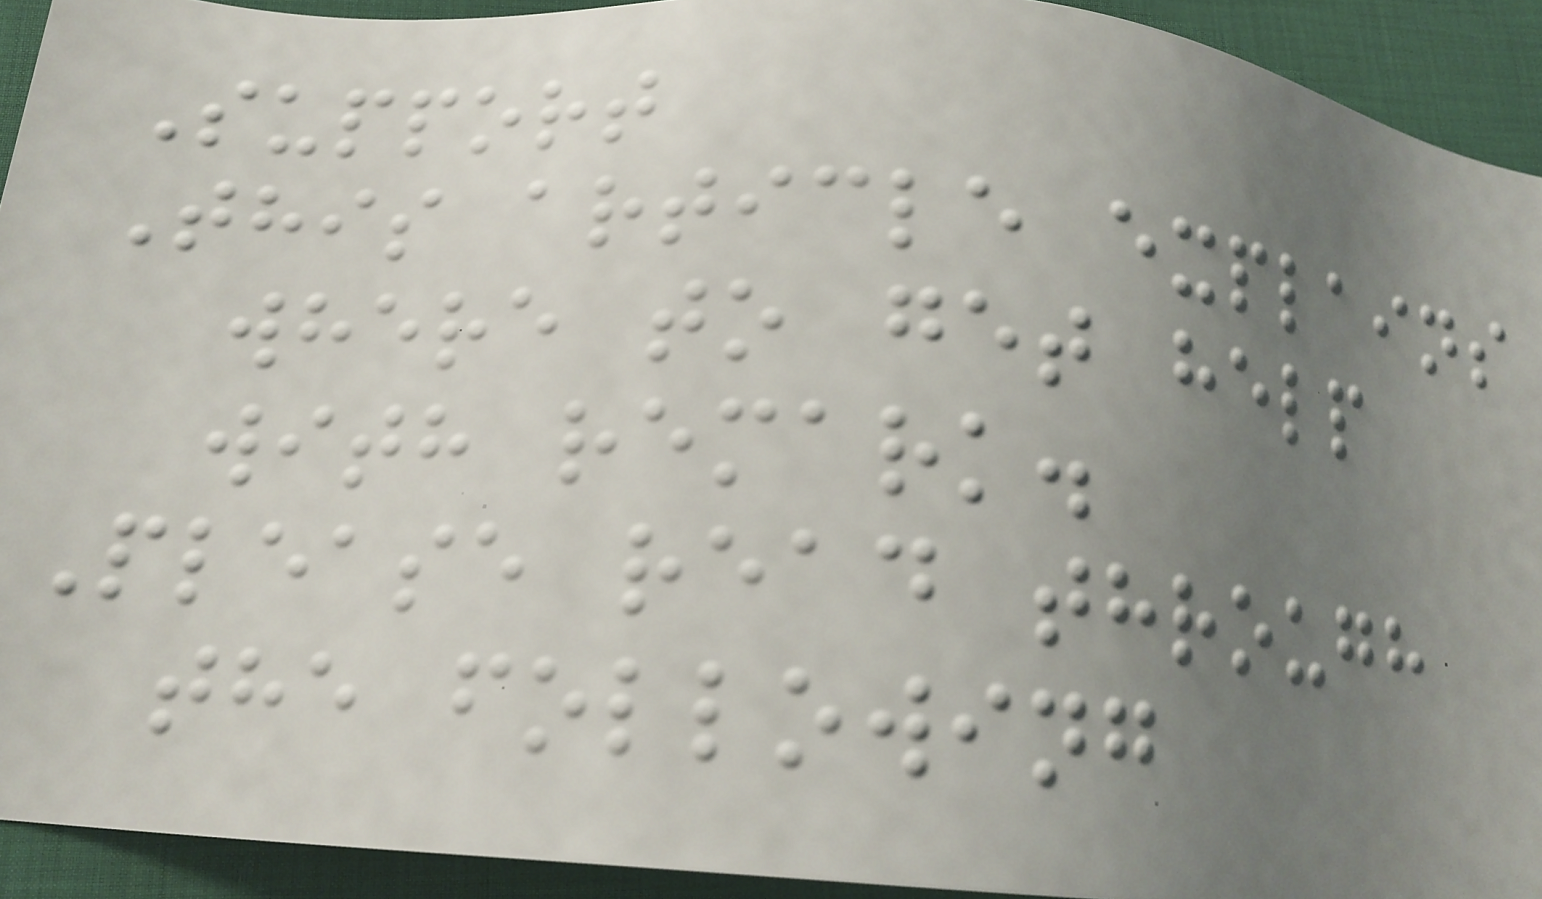Support
This article explains
where to get help
with remark.
Please read through
the following
